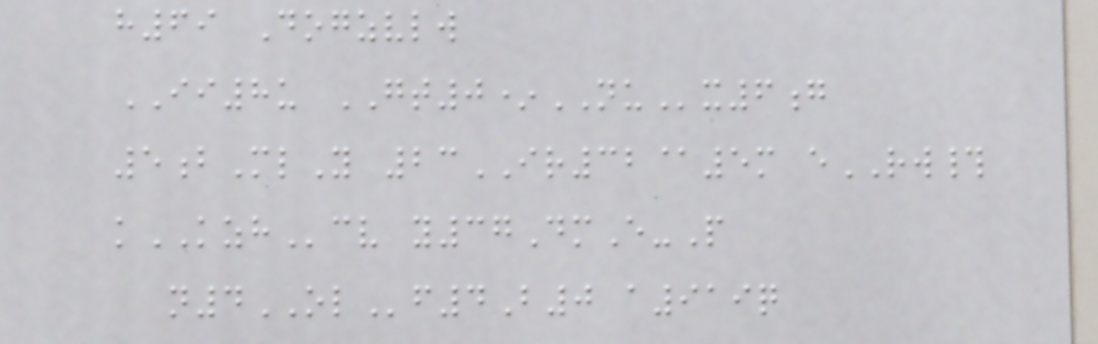h69 Dogzvlw
II8u GT0*NUx6g
5bMlY 23IR32@5m eRW#
kKZHcv y37DmE-P
n4OLf4B0 a919q
